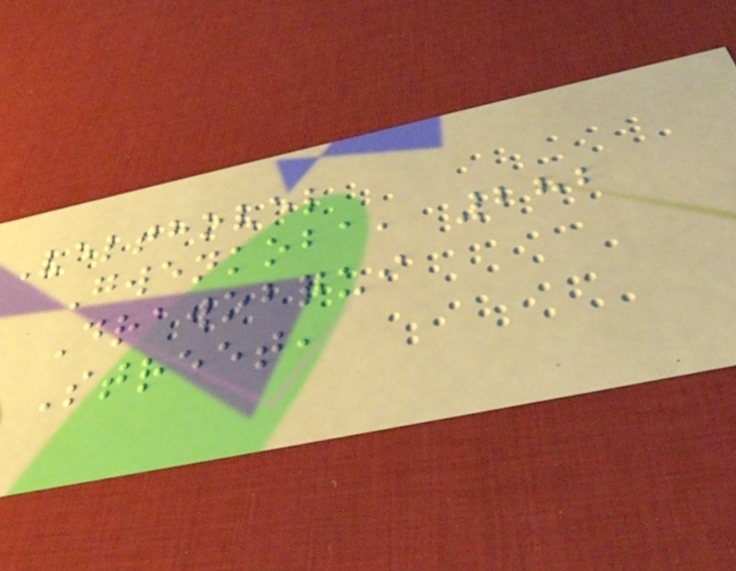Velthovel
Gwenkoba, 282
Drawobqui
Street,
